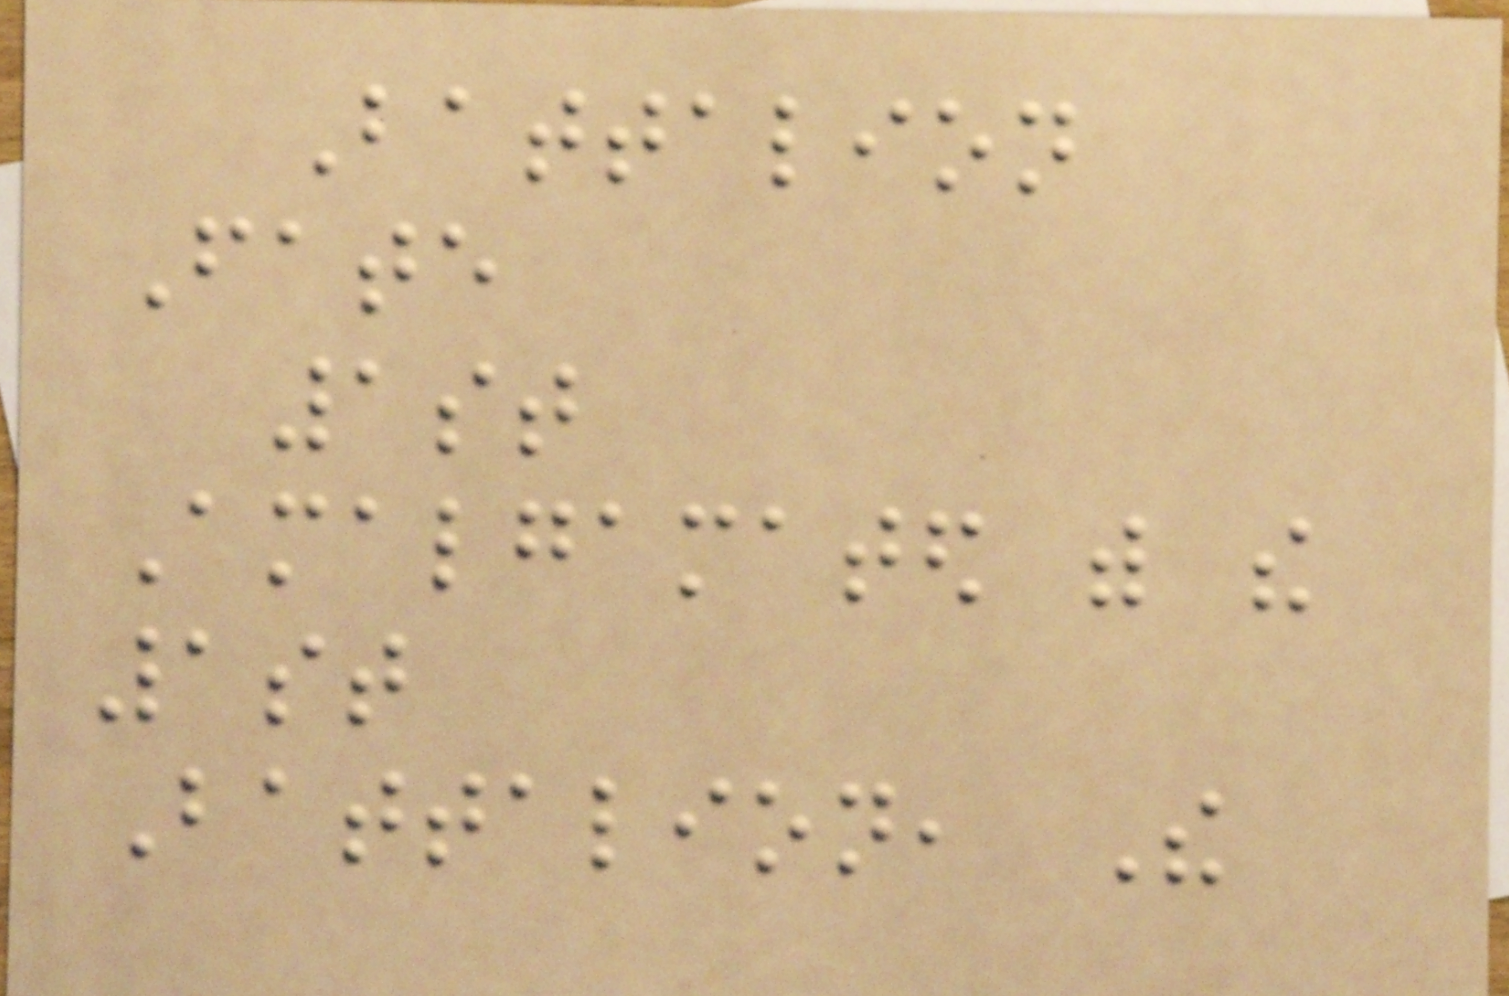Battalion
Fate
1st
Amalgamated with the
1st
Battalion, The
